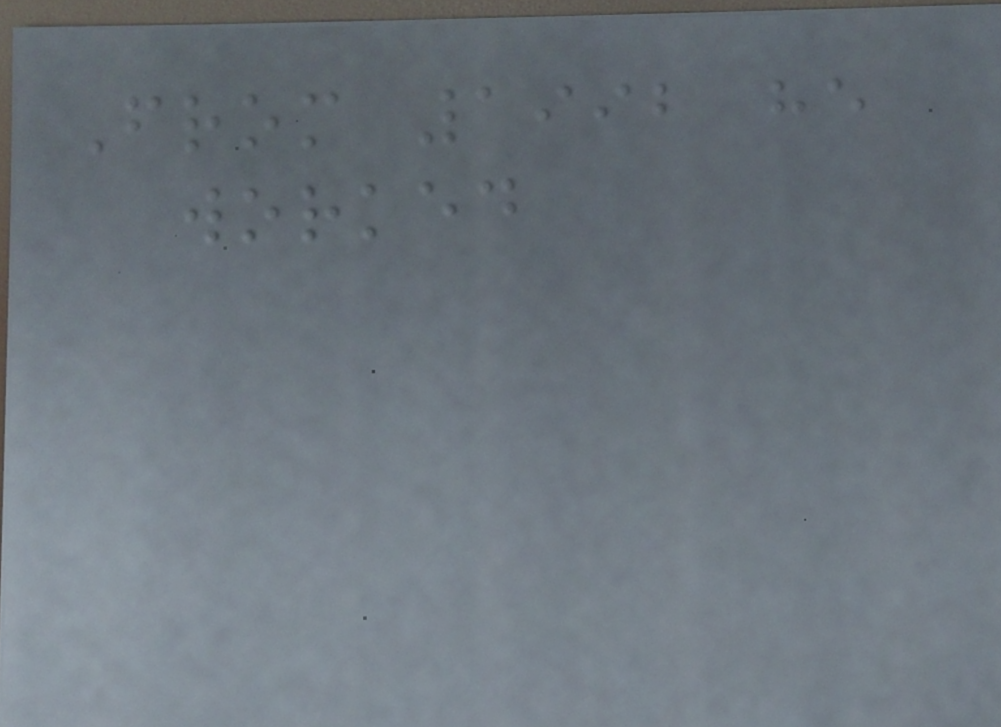From 1992 he
worked
